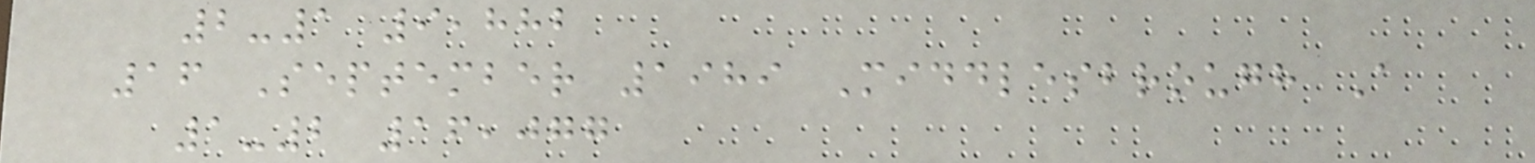2-1 9,882
16 September 1989 Middlesbrough A
1-2 16,077
